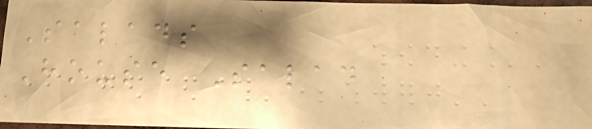Salads
House Salad
